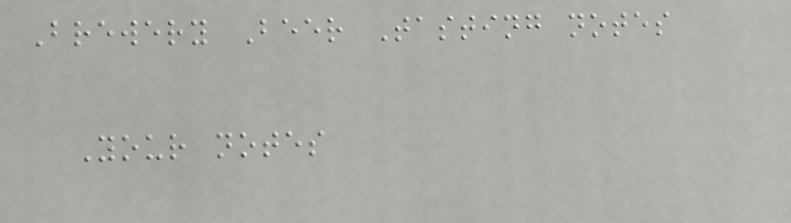Brewery Beer Tasting notes
Your notes
